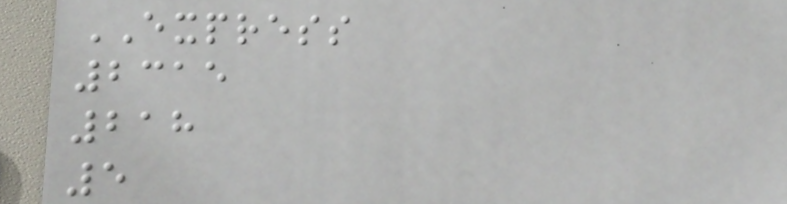EXPRESS
2315
218
5
